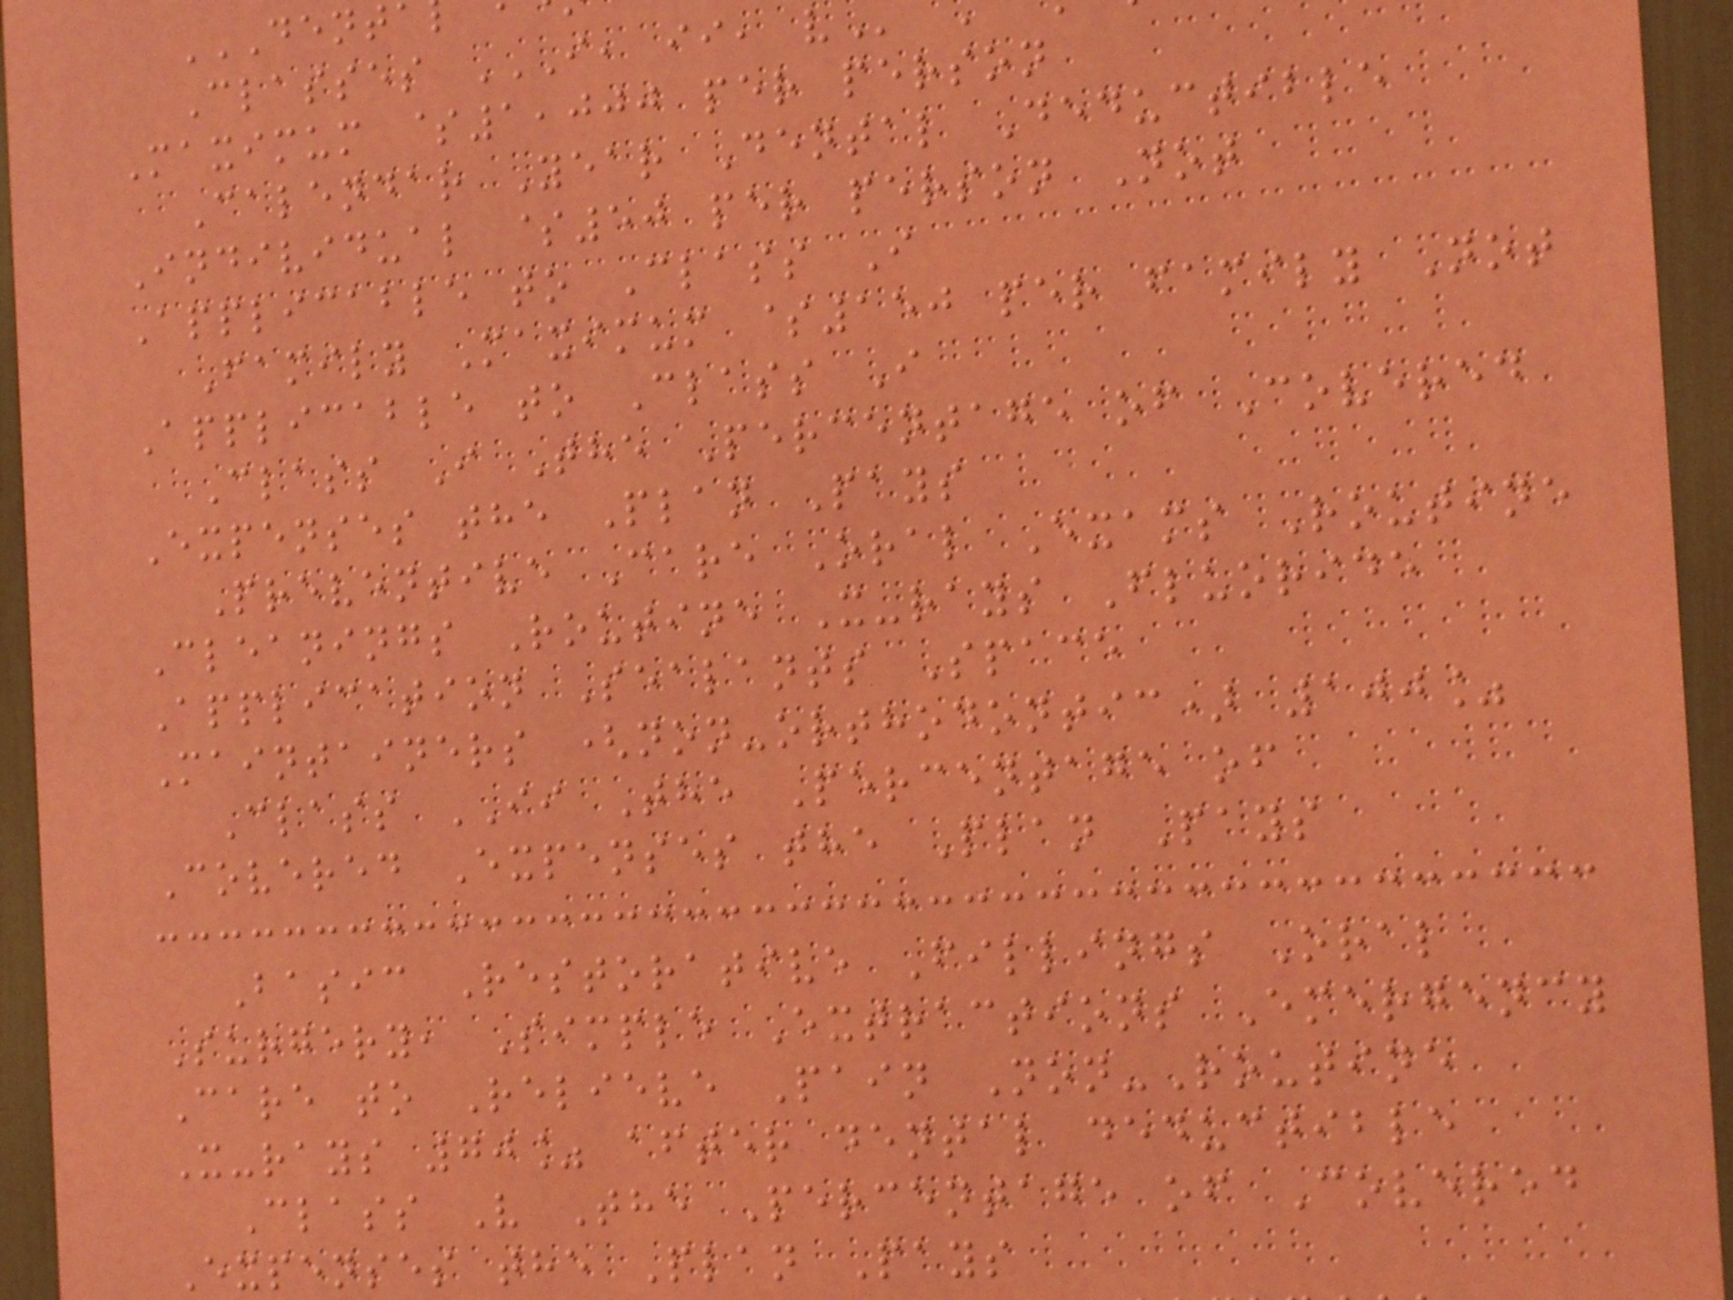Maximum $1,000 per person
Calendar Year Dental Deductible
Individual $50 per person Not
Applicable to Class I
Family Maximum $150 per family Not
Applicable to Class I
Class I The Percentage of Covered
Expenses the Plan Pays
Preventive Care Oral Exams Routine
Cleanings Routine X-rays Fluoride
Application Sealants Space
Maintainers (non-orthodontic) 100%
Class II The Percentage of
Covered Expenses the Plan Pays
Basic Restorative Fillings Oral
Surgery, Simple Extractions Emergency
Care to Relieve Pain Non-Routine
X-rays 70% after dental deductible
Class V The Percentage of Covered
Expenses the Plan Pays
